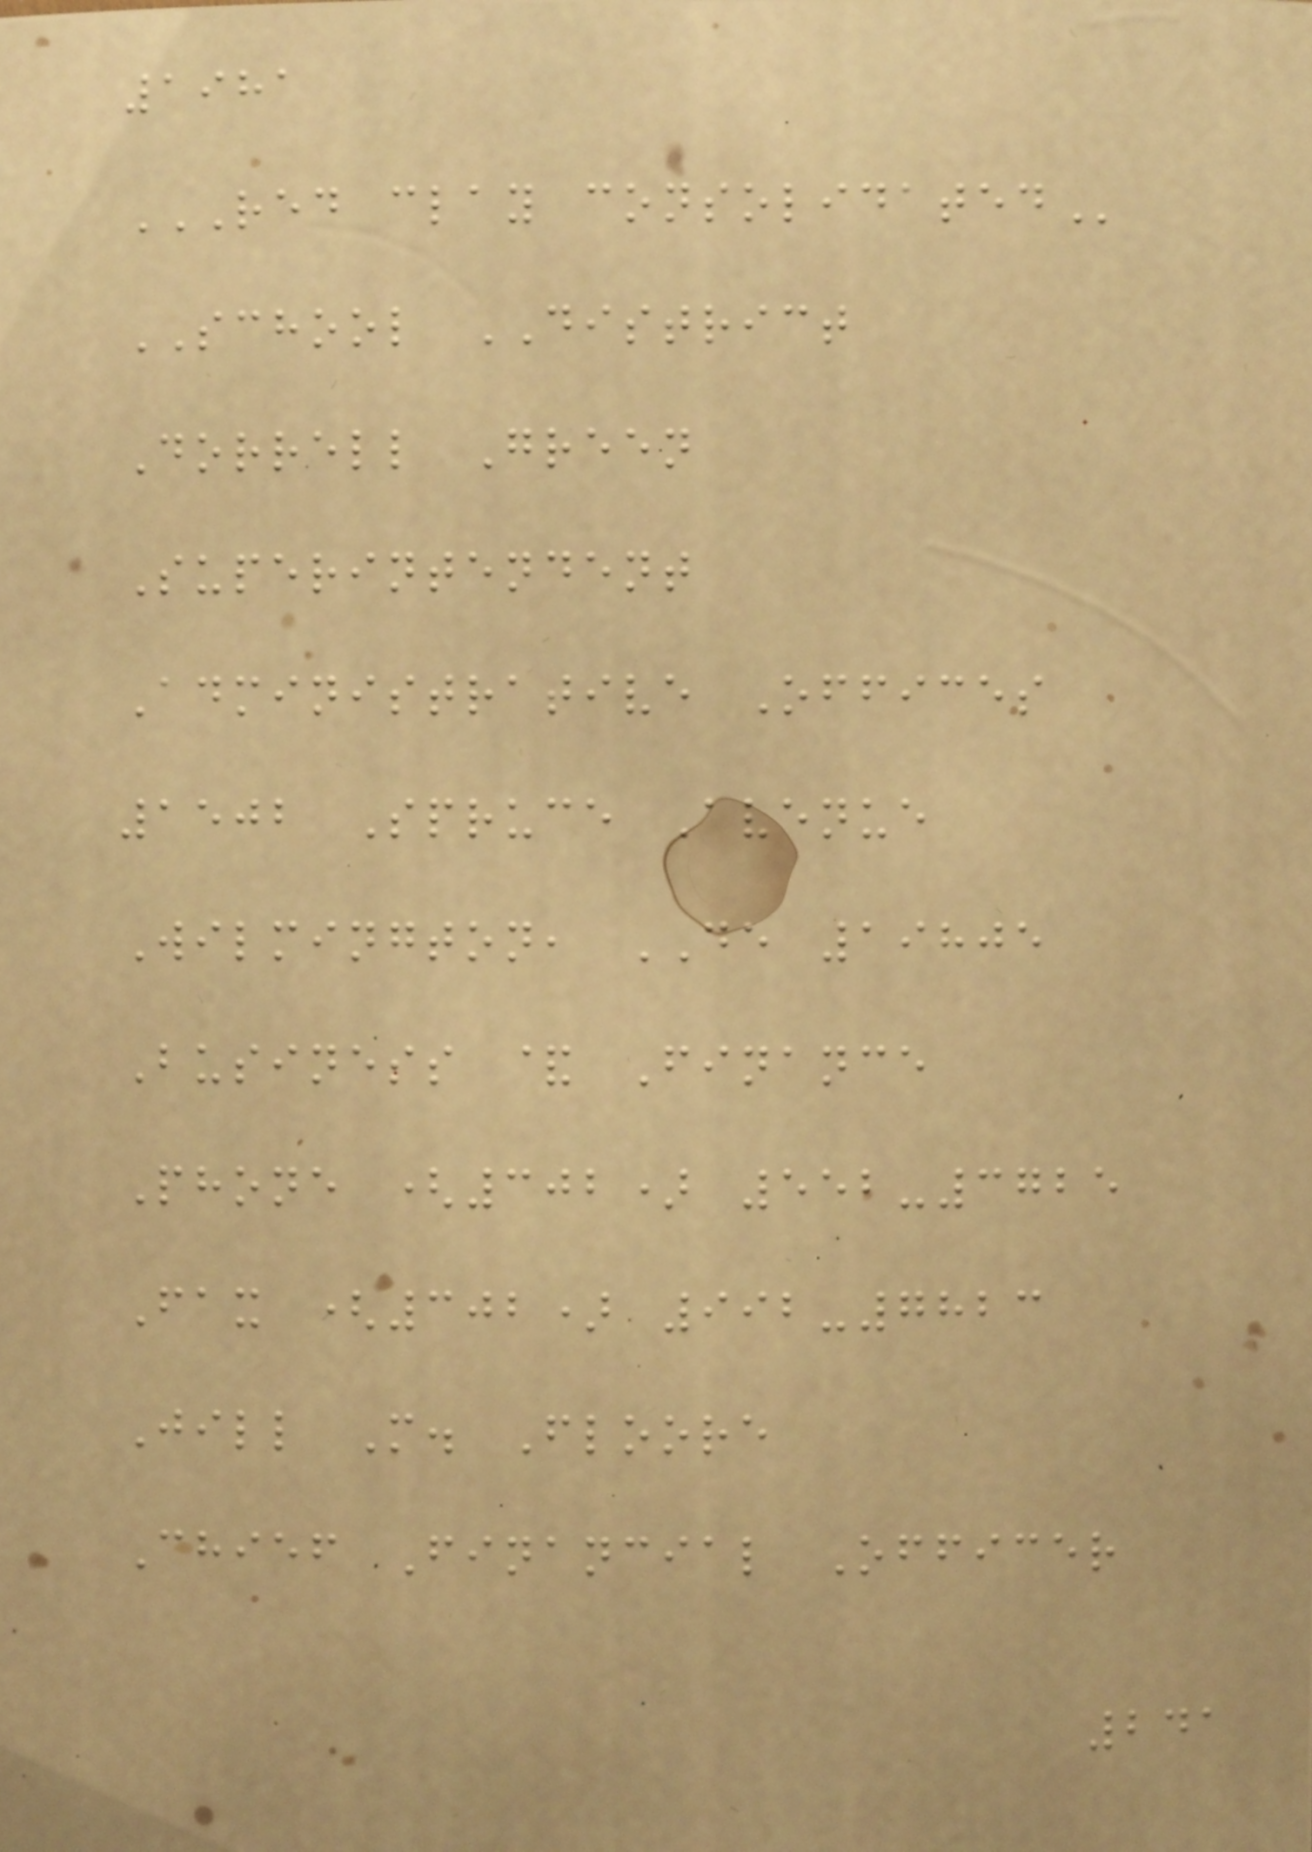1981
RED CLAY CONSOLIDATED
SCHOOL DISTRICT
Dorrell Green
Superintendent
Administrative Offices
1502 Spruce Avenue
Wilmington, DE 19805
Business & Finance
Phone (302) 552-3725
Fax (302) 992-7823
Jill M. Floore
Chief Financial Officer
241
